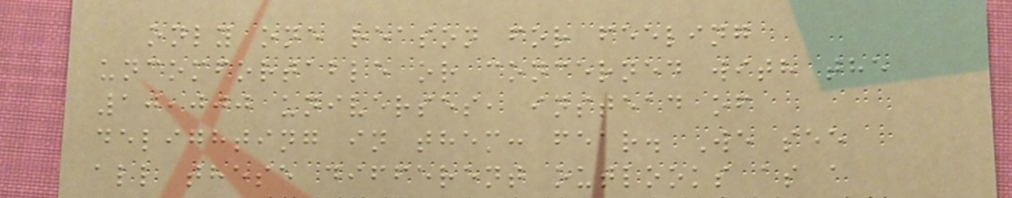only one reason for feeling
uncomfortable or concerned with the
10,000 universes, instead of
delighting in them: fear. We see
all these different outlooks as a
